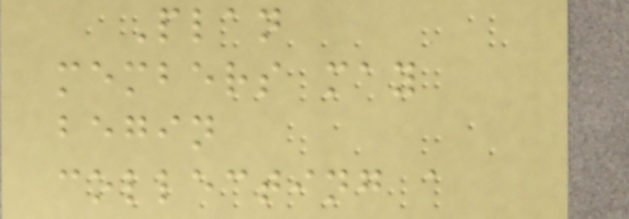Plan
members may
begin
collecting a
